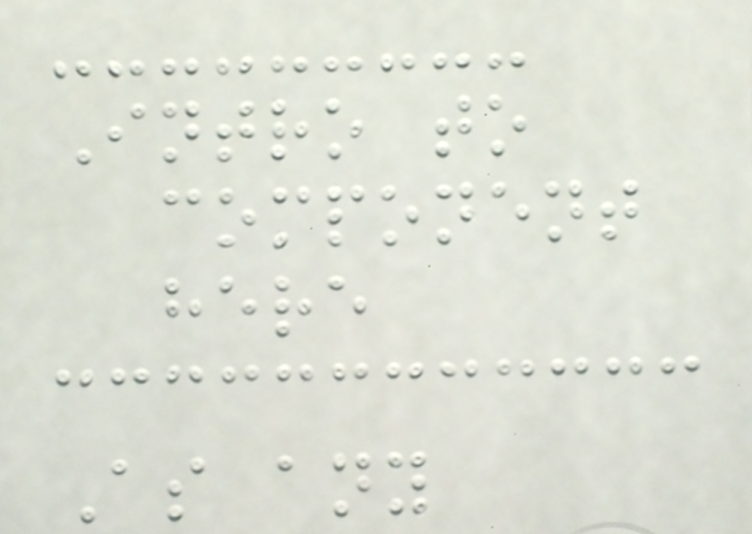Intro to
component
here
As any
